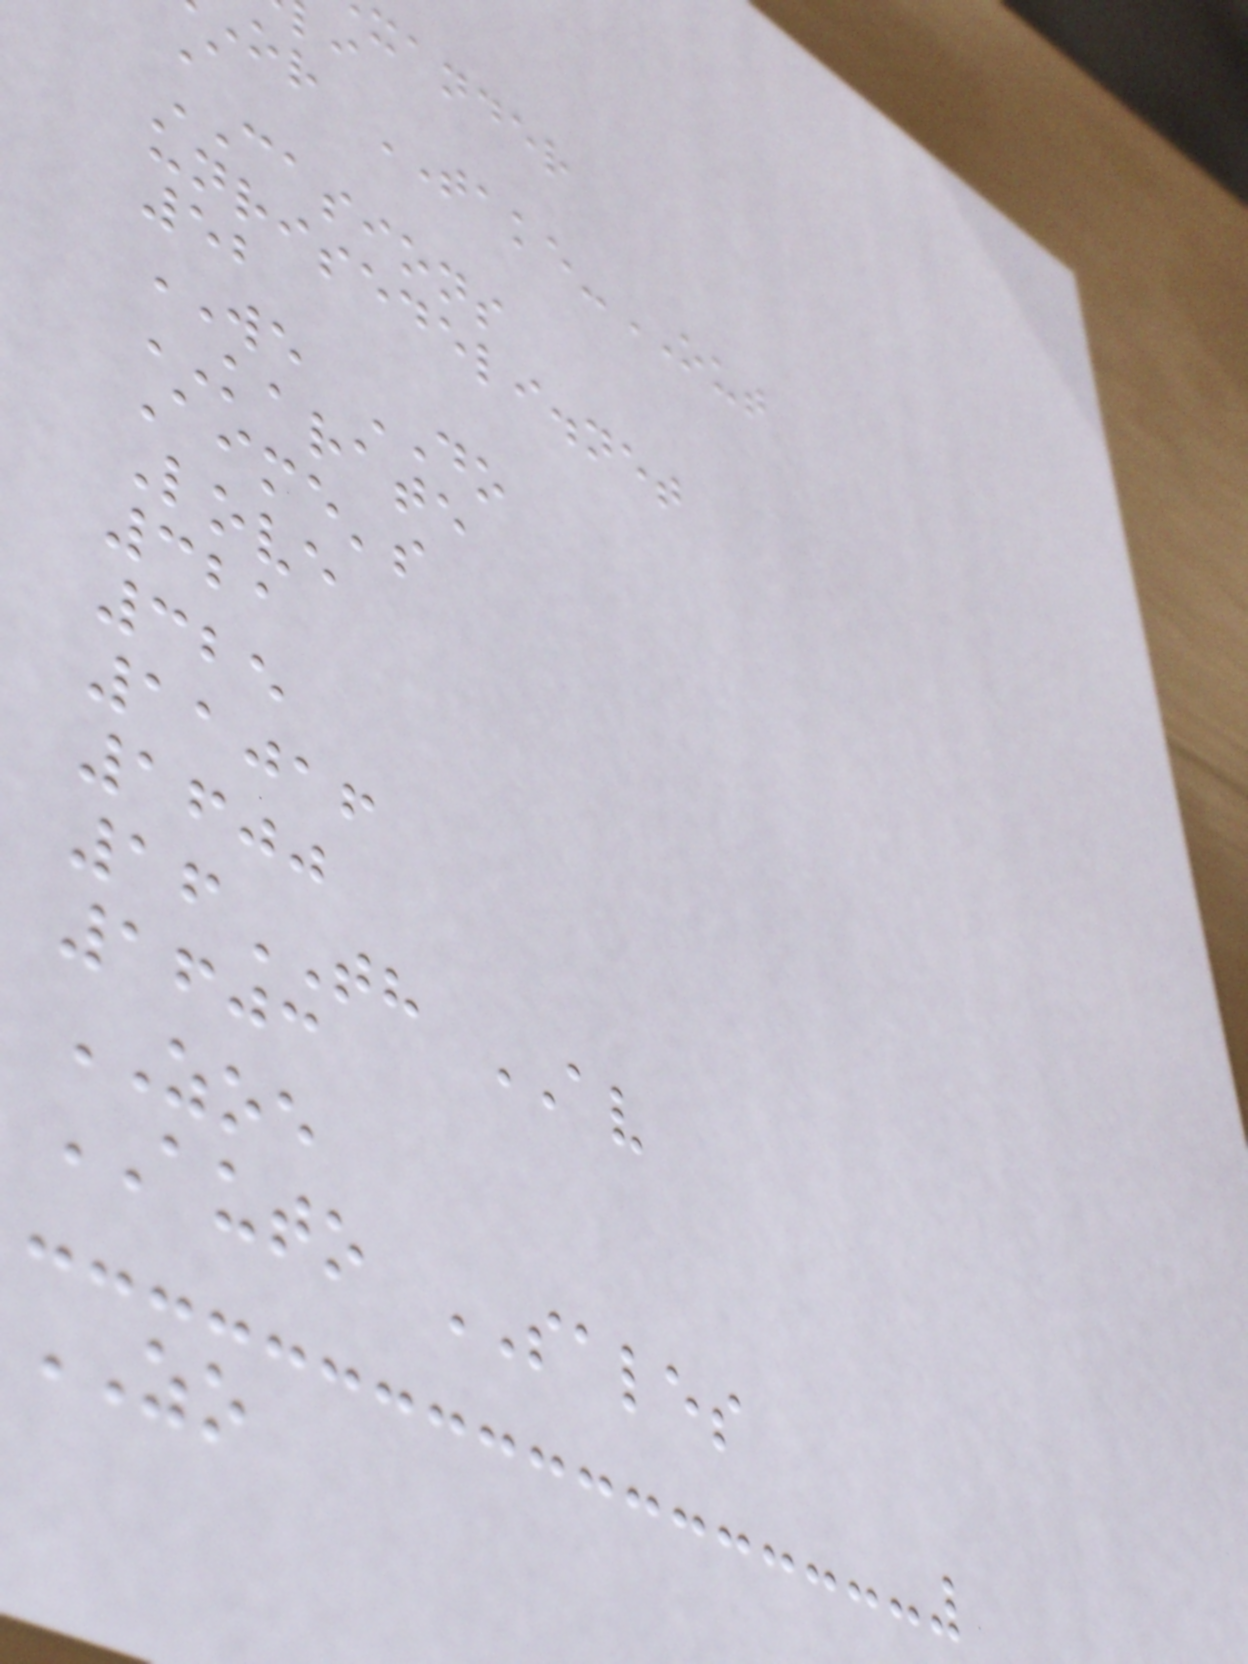xander
or TAKE-OUT
A
CASIONS
unrisedeli.net
52
WE DO
KARATE
Aime's
Love
321
325
11016
1600
16TH AV
1603
ZOE
AUTO SALES
ZO
